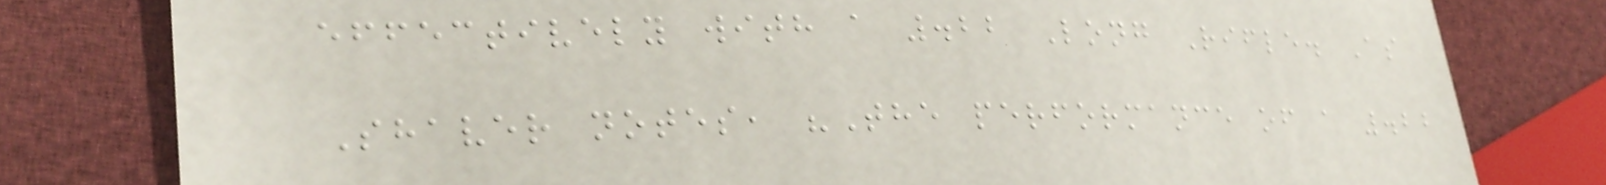effectively with a .22 Long Rifle. As
Shaver notes, "The performance of a .22
